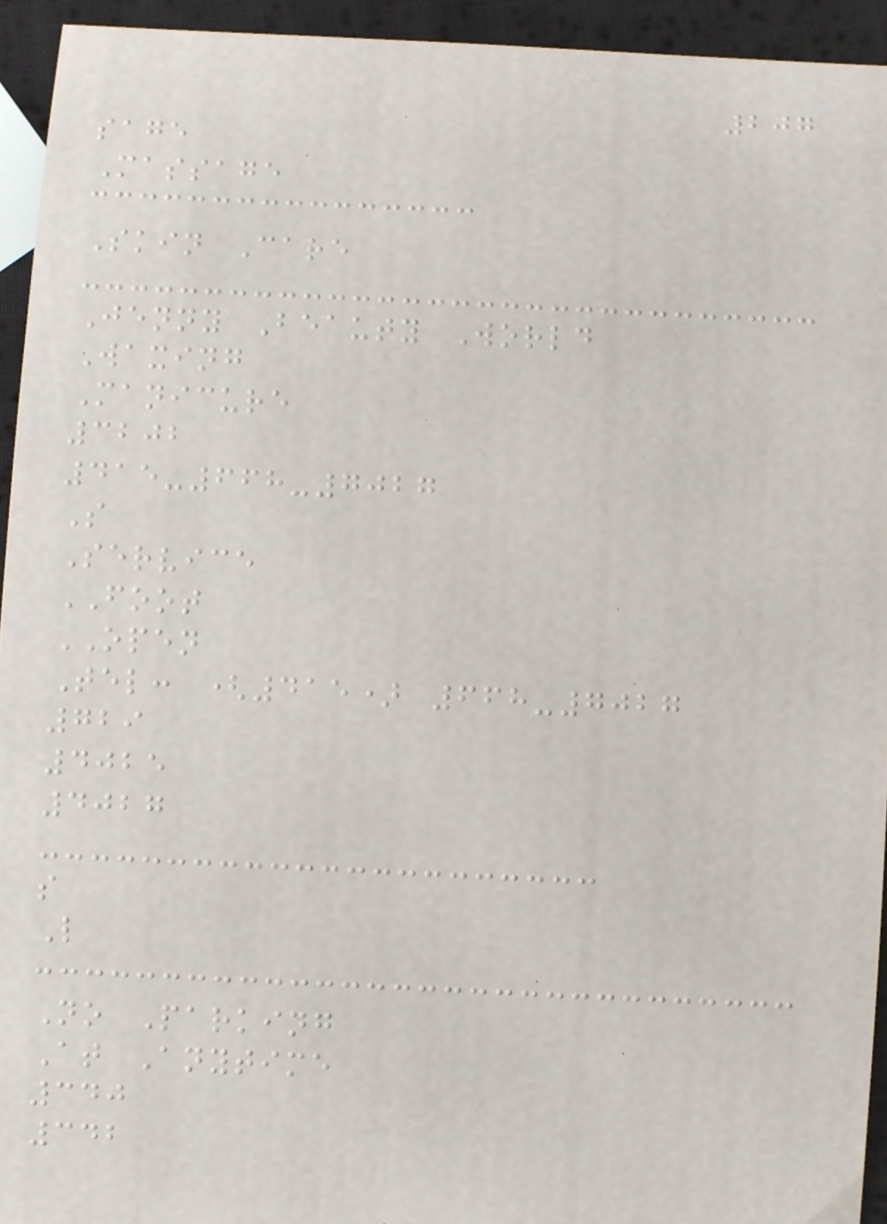207
sage
Massage
Skin Care
Jenny Beauty World
Waxing
Manicure
3202
415-668-7027
S
Service
FOOT
OPEN
Tel: (415) 668-7027
729
4025
4027
s
L
No Parking
At Anytime
340
342
